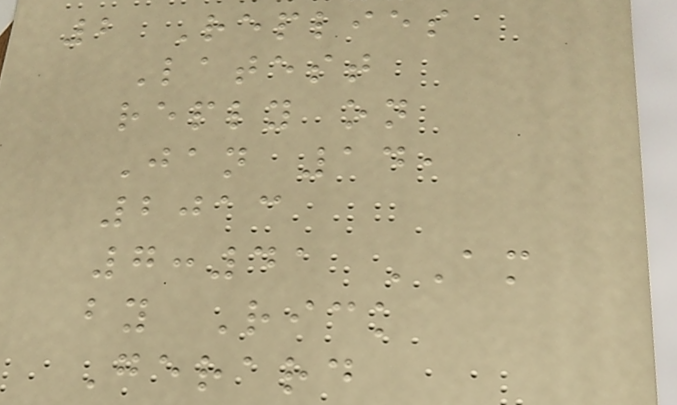2 Replies
Latest
reply on
Jan 14,
2013
7:41 AM
by Rick
Gerard
